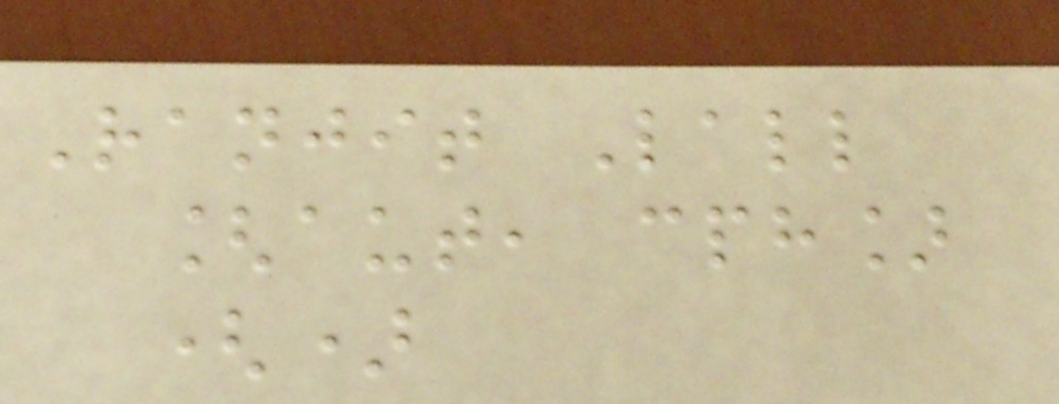Ranjit Lall
[aut, cph]
()
